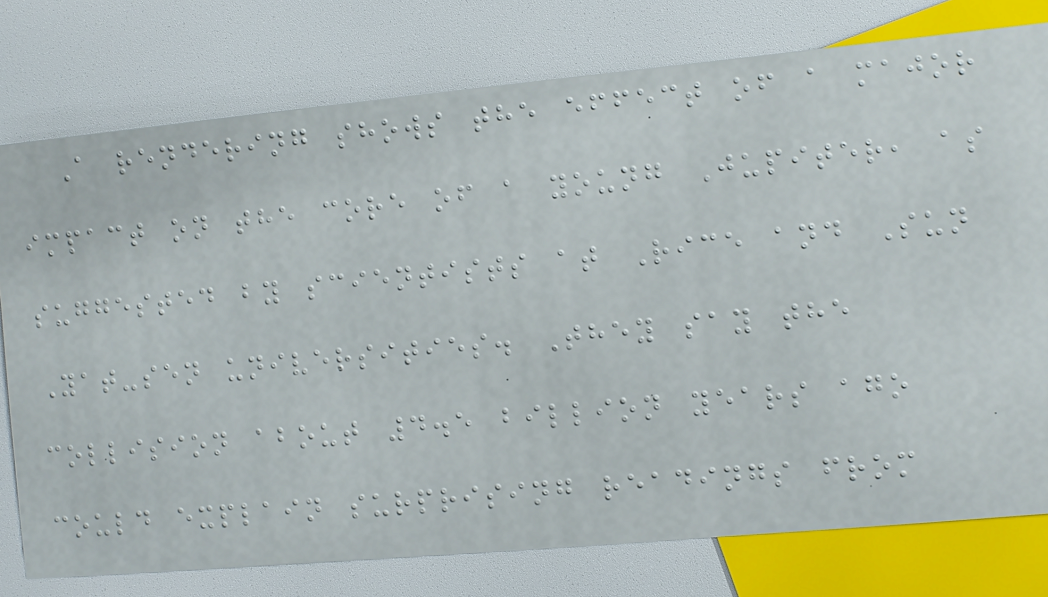A rendering shows the effect of a major
impact on the core of a young Jupiter, as
suggested by scientists at Rice and Sun
Yat-sen universities. They say the
collision about 4.5 billion years ago
could explain surprising readings from
